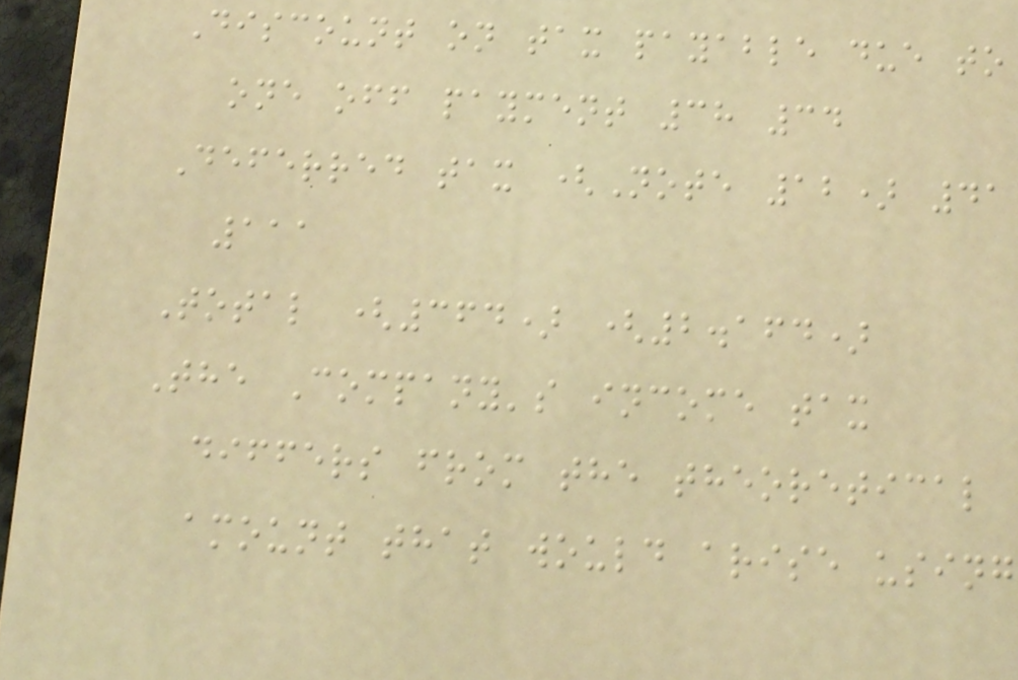Discount on tax payable due to
one off payment 38 34
Deferred tax (Note 12) 41
111
Total (364) (2.164)
The Company's income tax
differs from the theoretical
amount that would arise using
